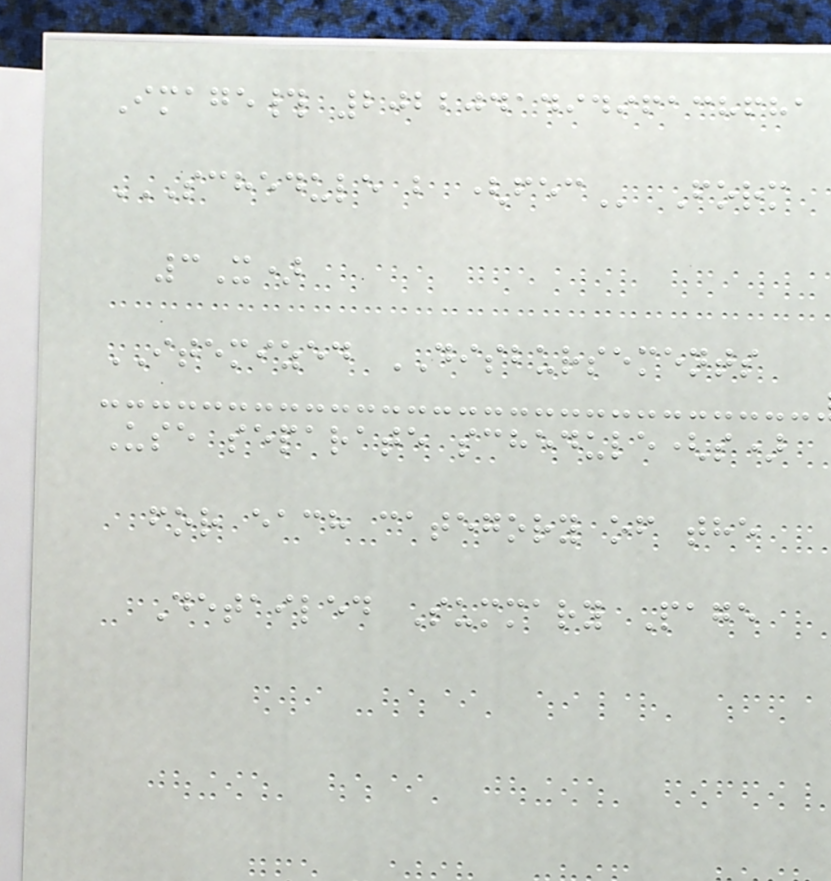Image# 202204149496138681
SCHEDULE B (FEC Form
3X)
ITEMIZED DISBURSEMENTS
Use separate schedule(s)
for each category of the
Detailed Summary Page
